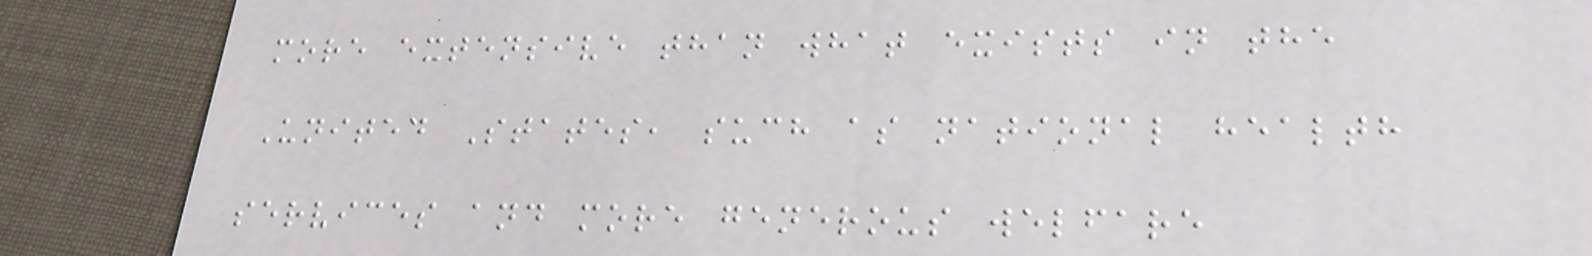more extensive than what exists in the
United States, such as national health
services and more generous welfare
